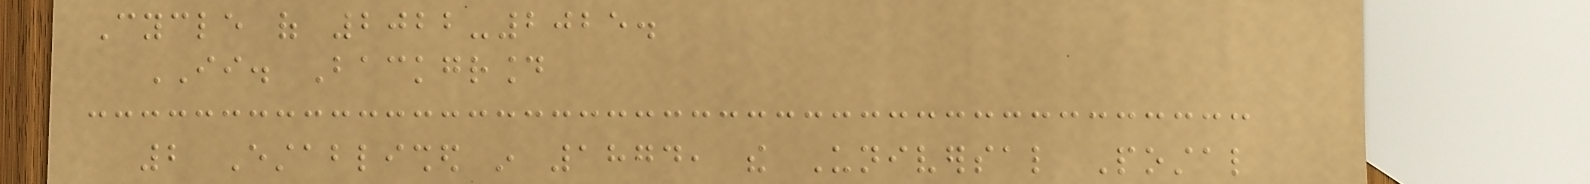Cycle of 2022-2025.
II. Background
2 Established in 1874, the Universal Postal
